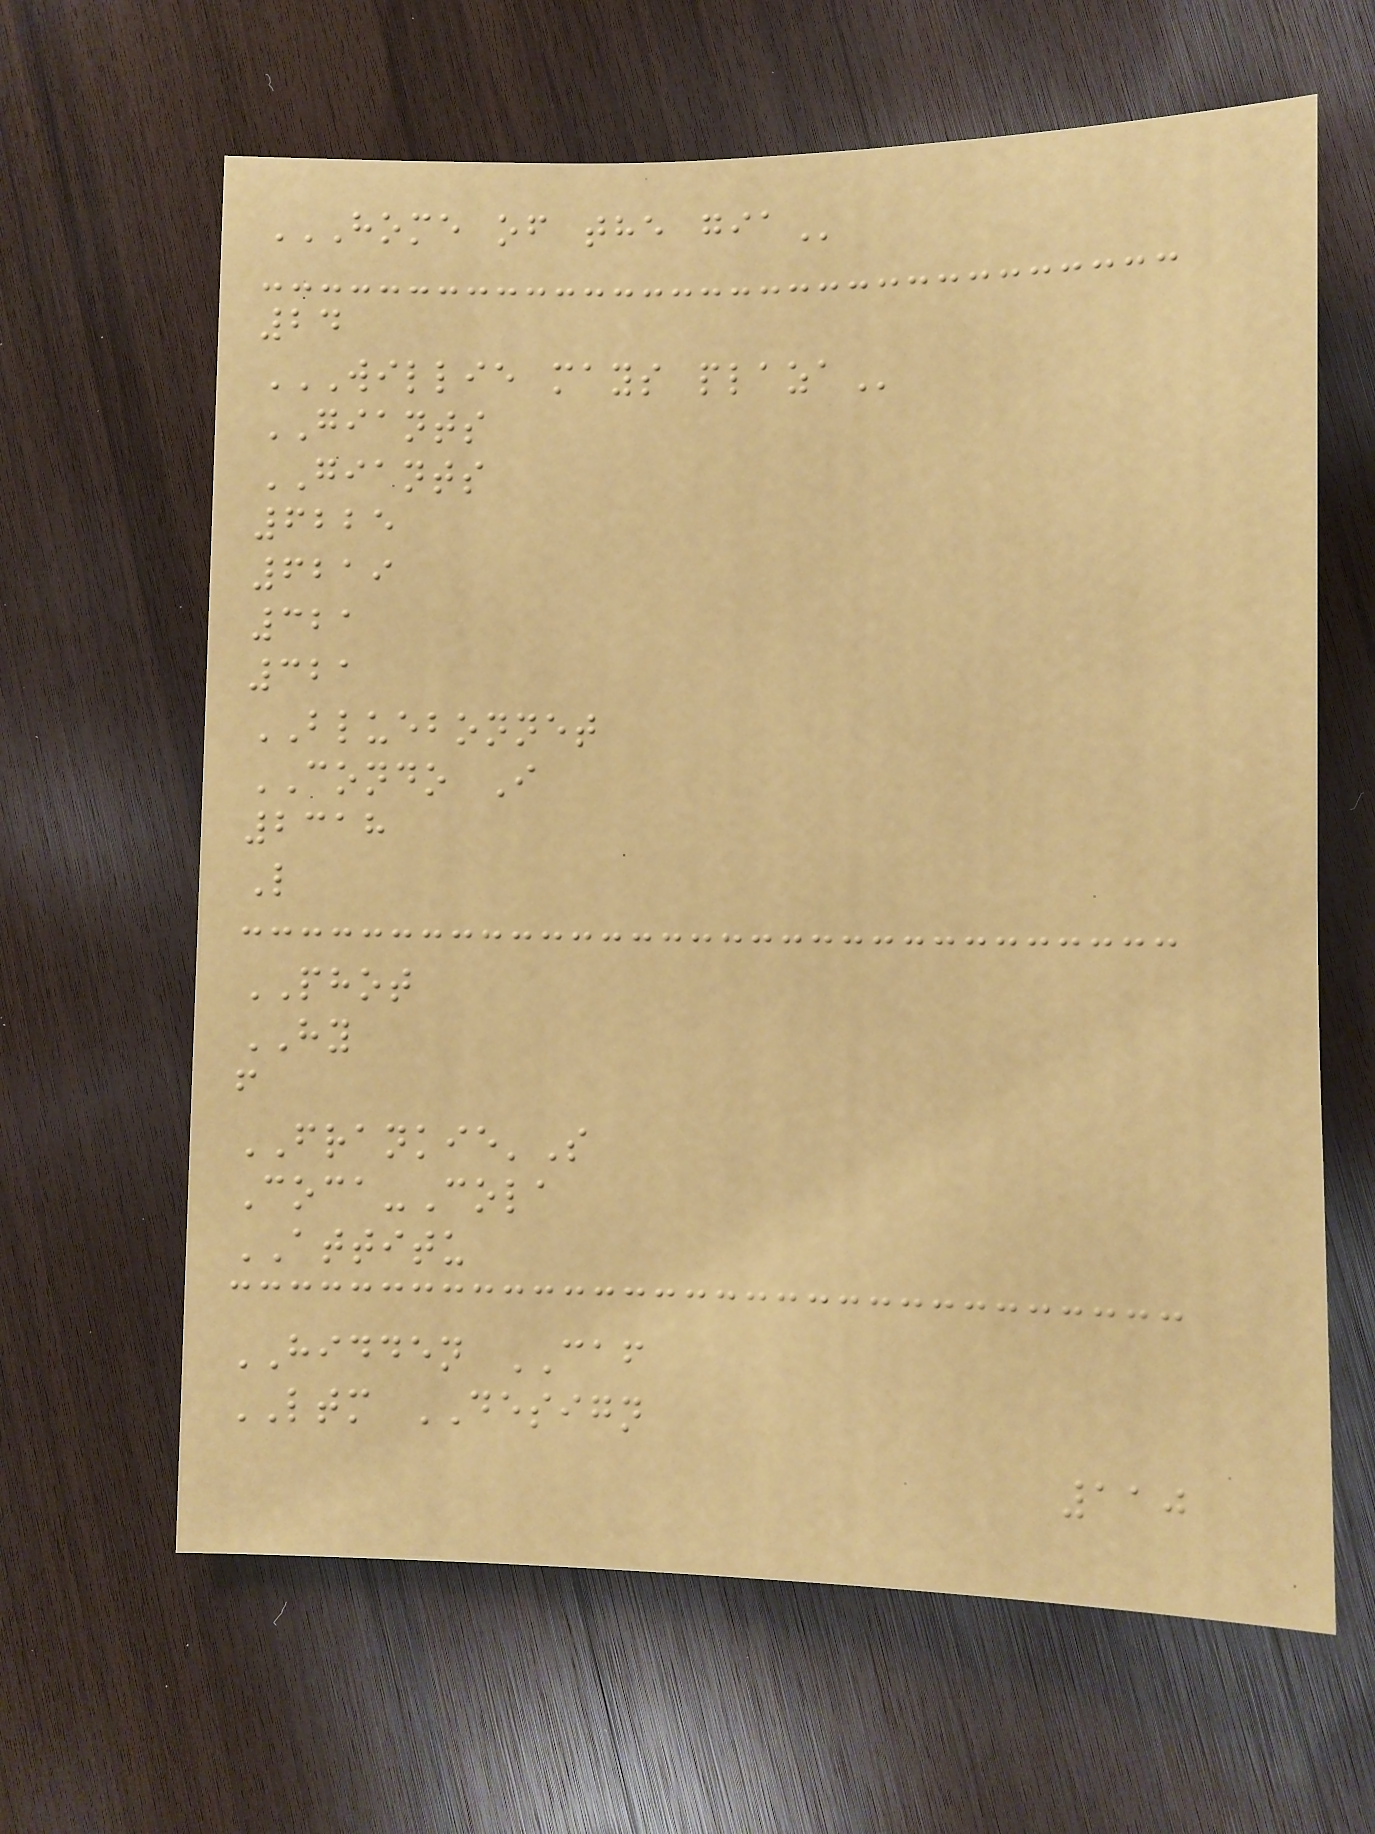HOME OF THE GIA
24
WILLIE MAYS PLAZA
GIANTS
GIANTS
6225
6219
321
321
BLUEBONNET
CONDO I
2318
L
PHOT
HY
f
FRANKIE'S
Coca-Cola
ATTITU
HIDDEN CAF
LTM DESIGN
110
